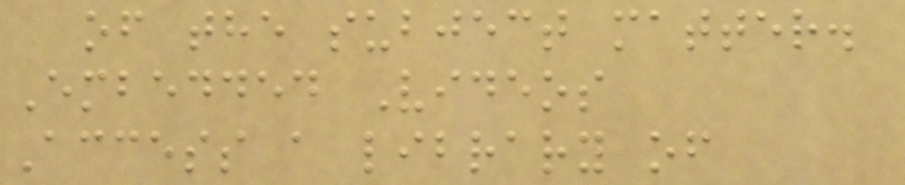of the subject matter.
Embedded Videos
Access a library of
